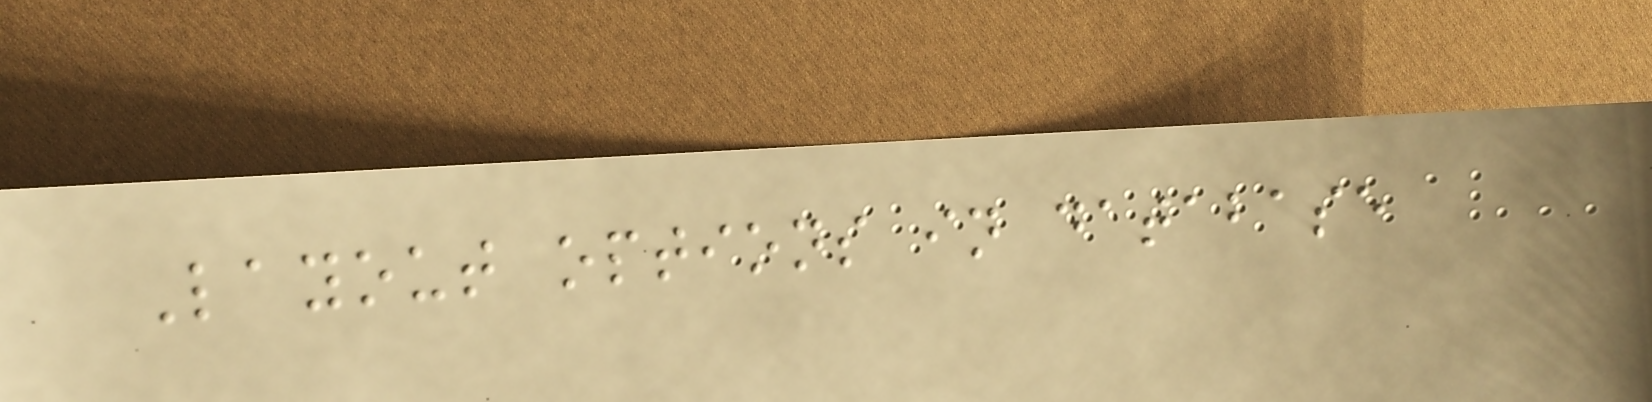Layout options in database
